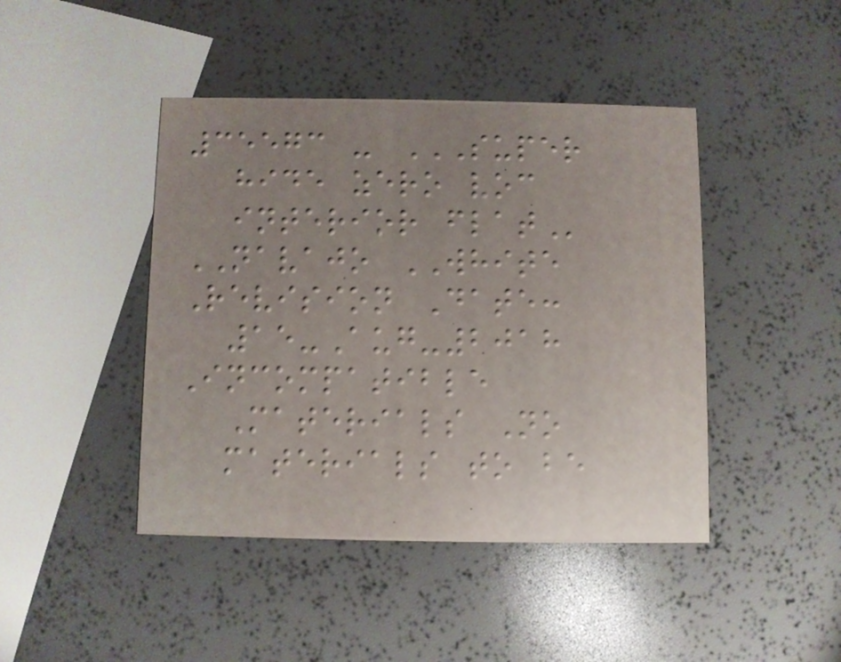35573 - SUPER
HIDE ZERO VOC
INTERIOR FLAT
NAVAJO WHITE
Revision Date:
15-Aug-2018
Incompatible
Materials No
materials to be
